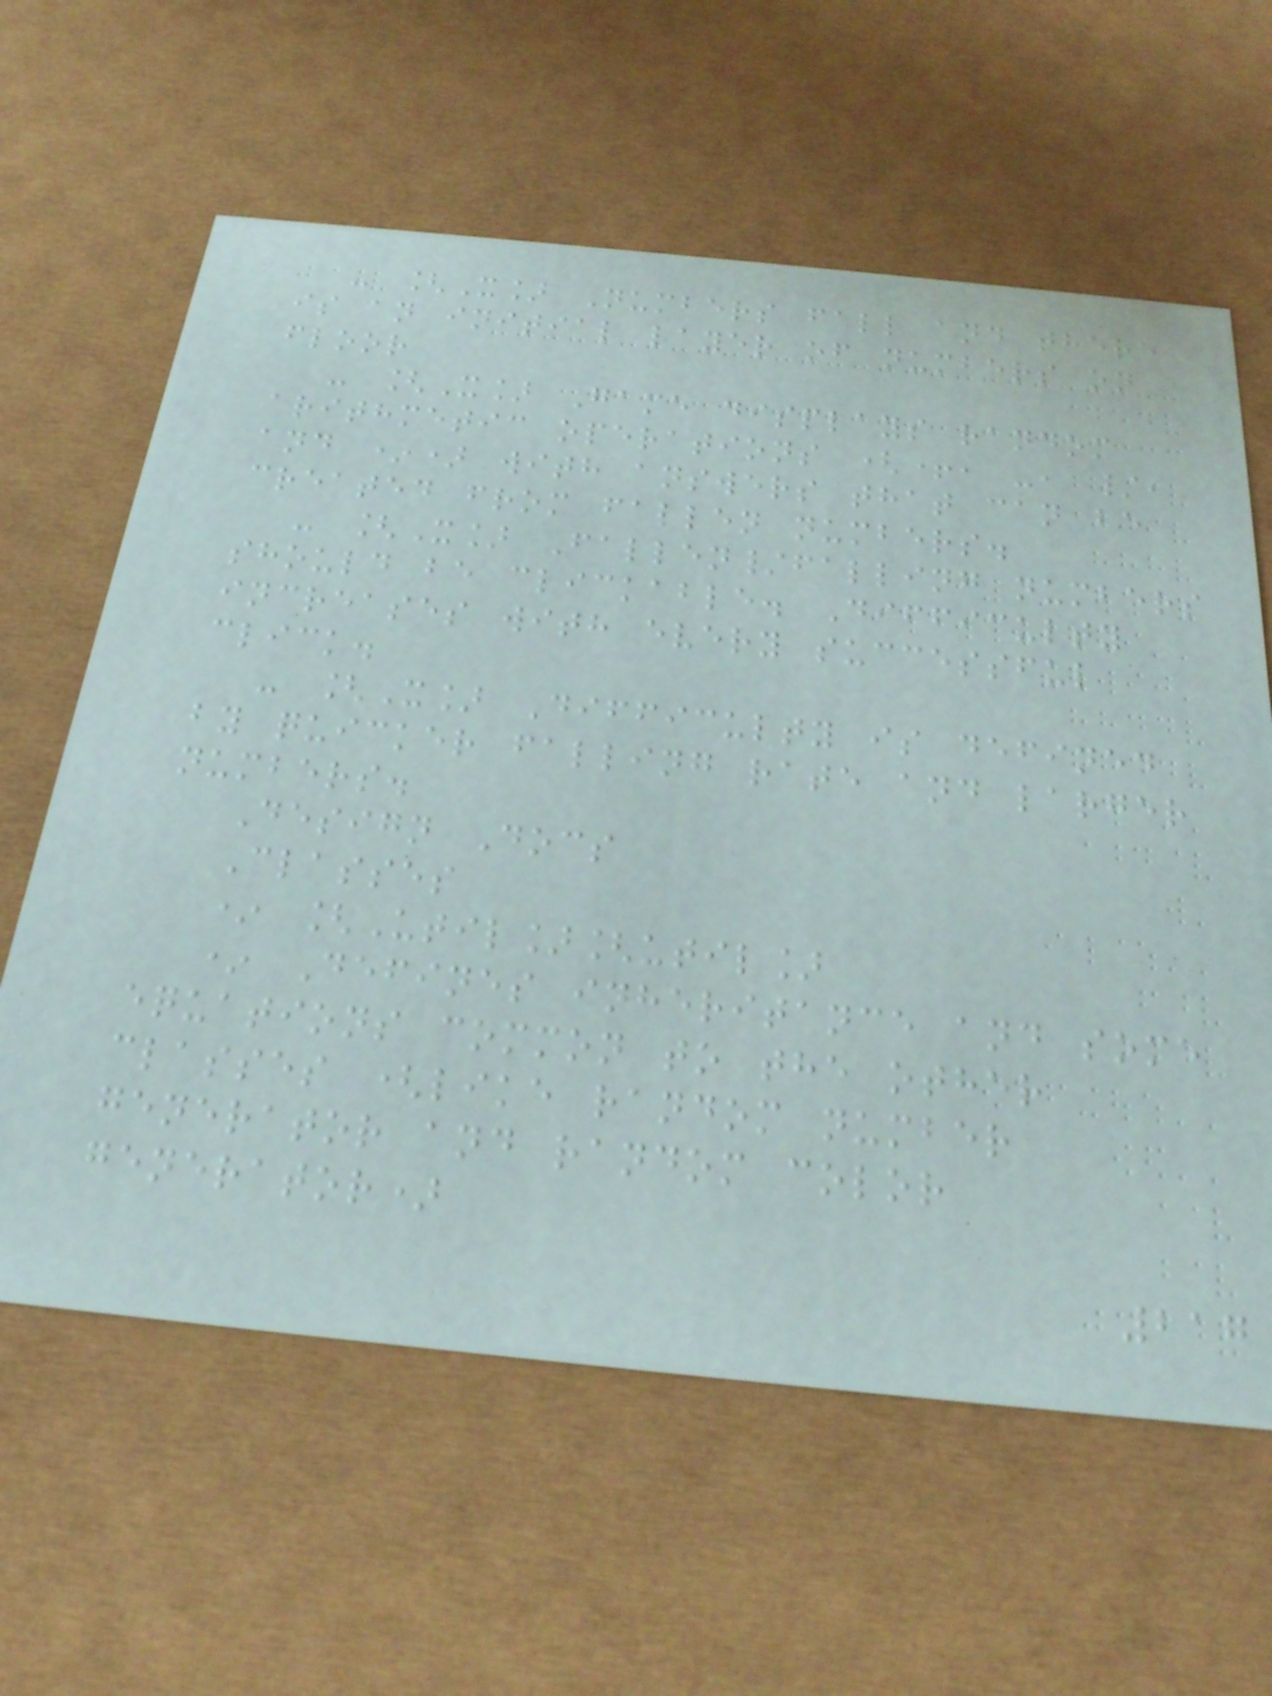- [X] Numbers fall and there
is an initial layer of numbers on
floor
- [X] Game displays random
arithmetic operations (+, -, /,
and *) with answers that can be
created from fallen numbers.
- [X] Fallen/falling numbers
should be clickable. Difficulty
increases with every successful
click.
- [X] Difficulty is defined
by quicker falling rate and larger
numbers.
Design Docs
Classes
* [Util][util]
* Defines inheritance and some
equations common to the other
classes (like random number
generator and random color
generator)
217
